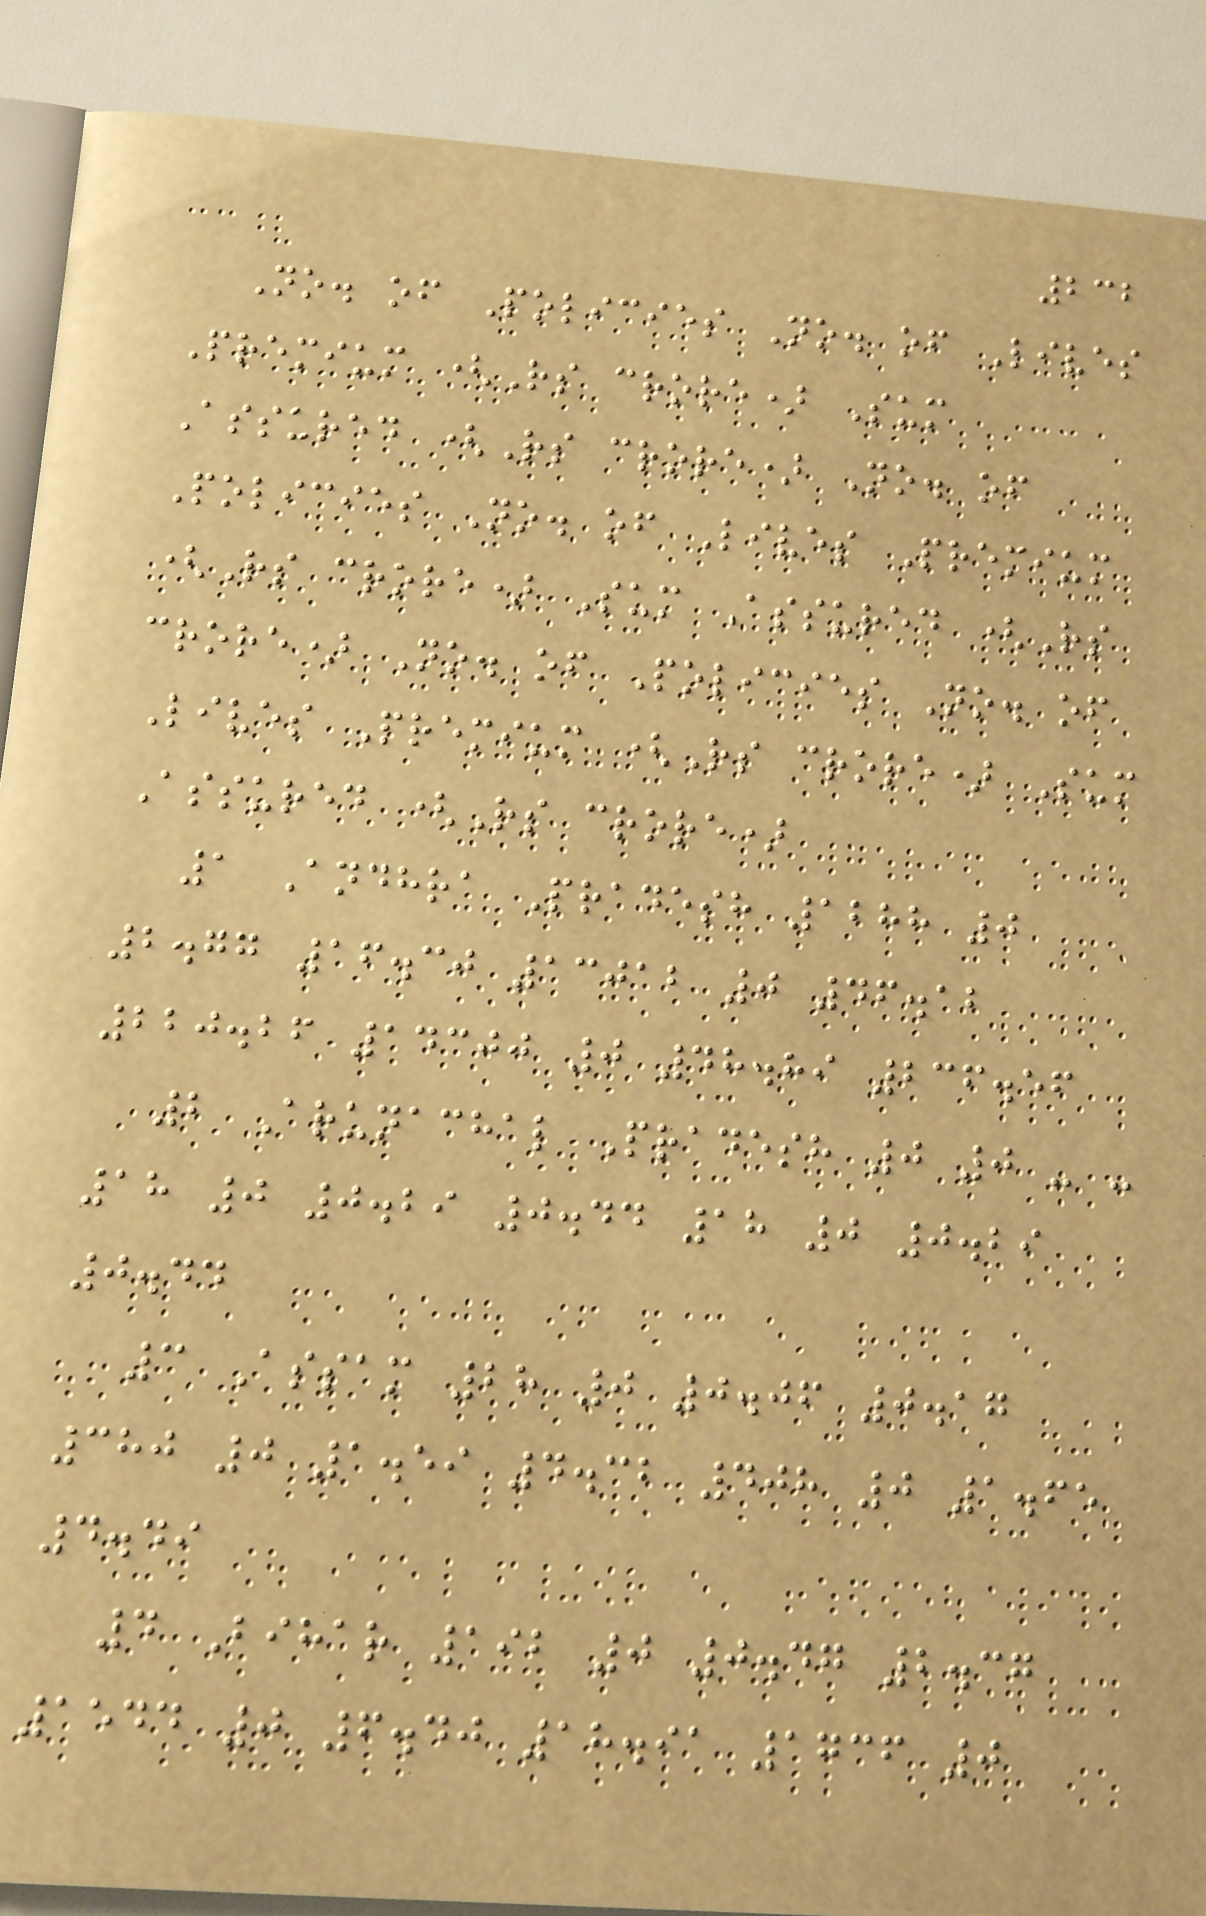232
No. of Policies No. of Lives
Premium (Rs crore) Sum
Assured (Rs crore) No. of
Policies No. of Lives Premium
(Rs crore) Sum Assured (Rs
crore) No. of Policies No. of
Lives Premium (Rs crore) Sum
Assured (Rs crore)
1 Andhra Pradesh 1288 0
2.77 16.30 13012 0 46.12
220.26 14300 0 48.89 236.56
2 Arunachal Pradesh 0 0 - -
18 0 0.29 0.44 18 0 0.29
0.44
3 Assam 28 0 0.06 0.17
380 0 1.59 4.32 408 0 1.65
4.49
4 Bihar 192 0 0.47 2.37
1544 0 6.40 18.91 1736 0
